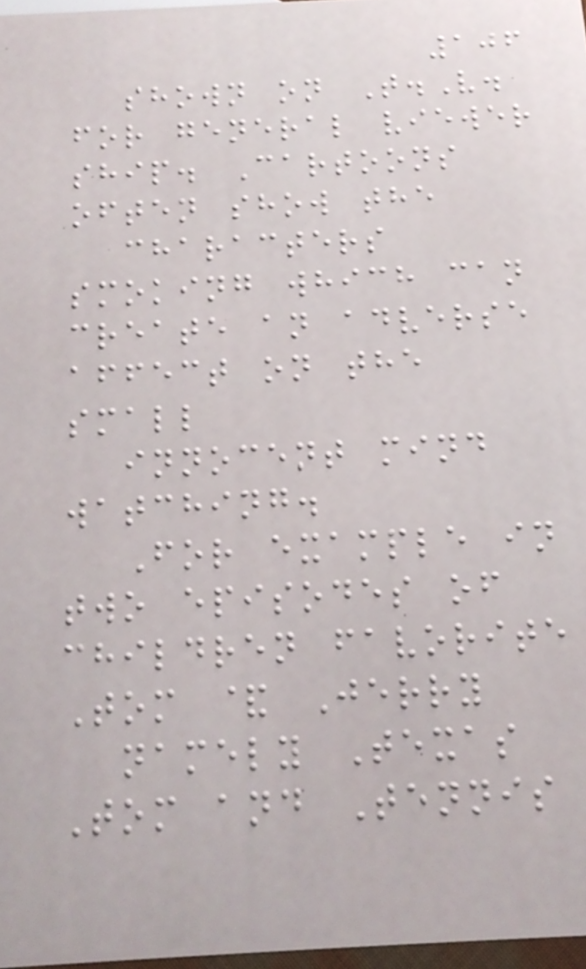106
shown on T.V.
for general viewer
ship. Cartoons
often show the
characters
smoking which can
create an adverse
affect on the
small
innocent mind
watching.
For example in
two episodes of
children favorite
Tom & Jerry
namely Texas
Tom and Tennis
